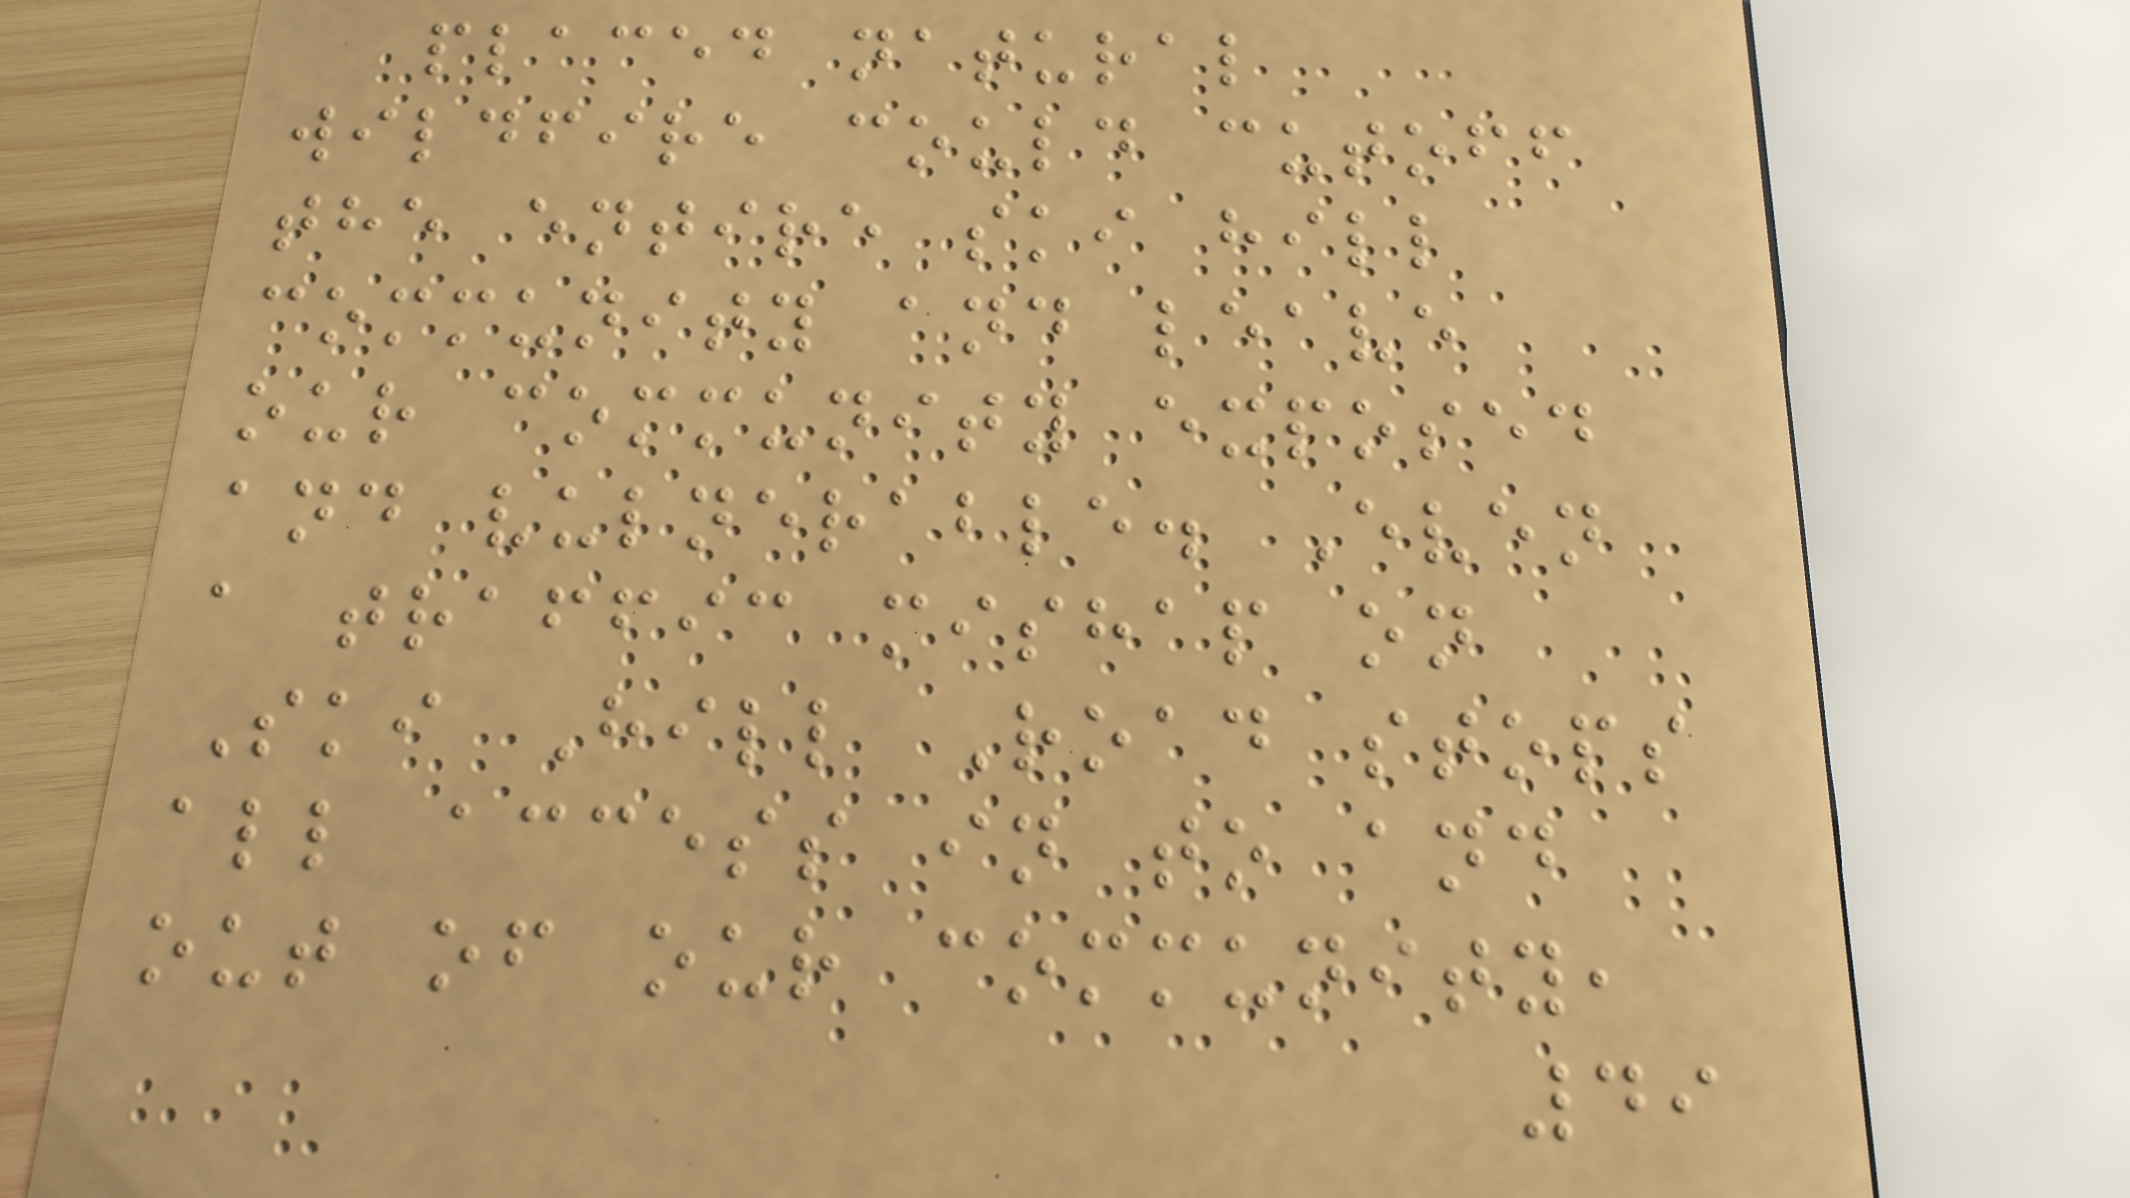placed natural
wildfire could cutoff
the entire ski hill
community and leave
our community exposed
and vulnerable. Even
a traffic mishap on
Ski Hill Road stops
all access in to and
out of our community,
49
